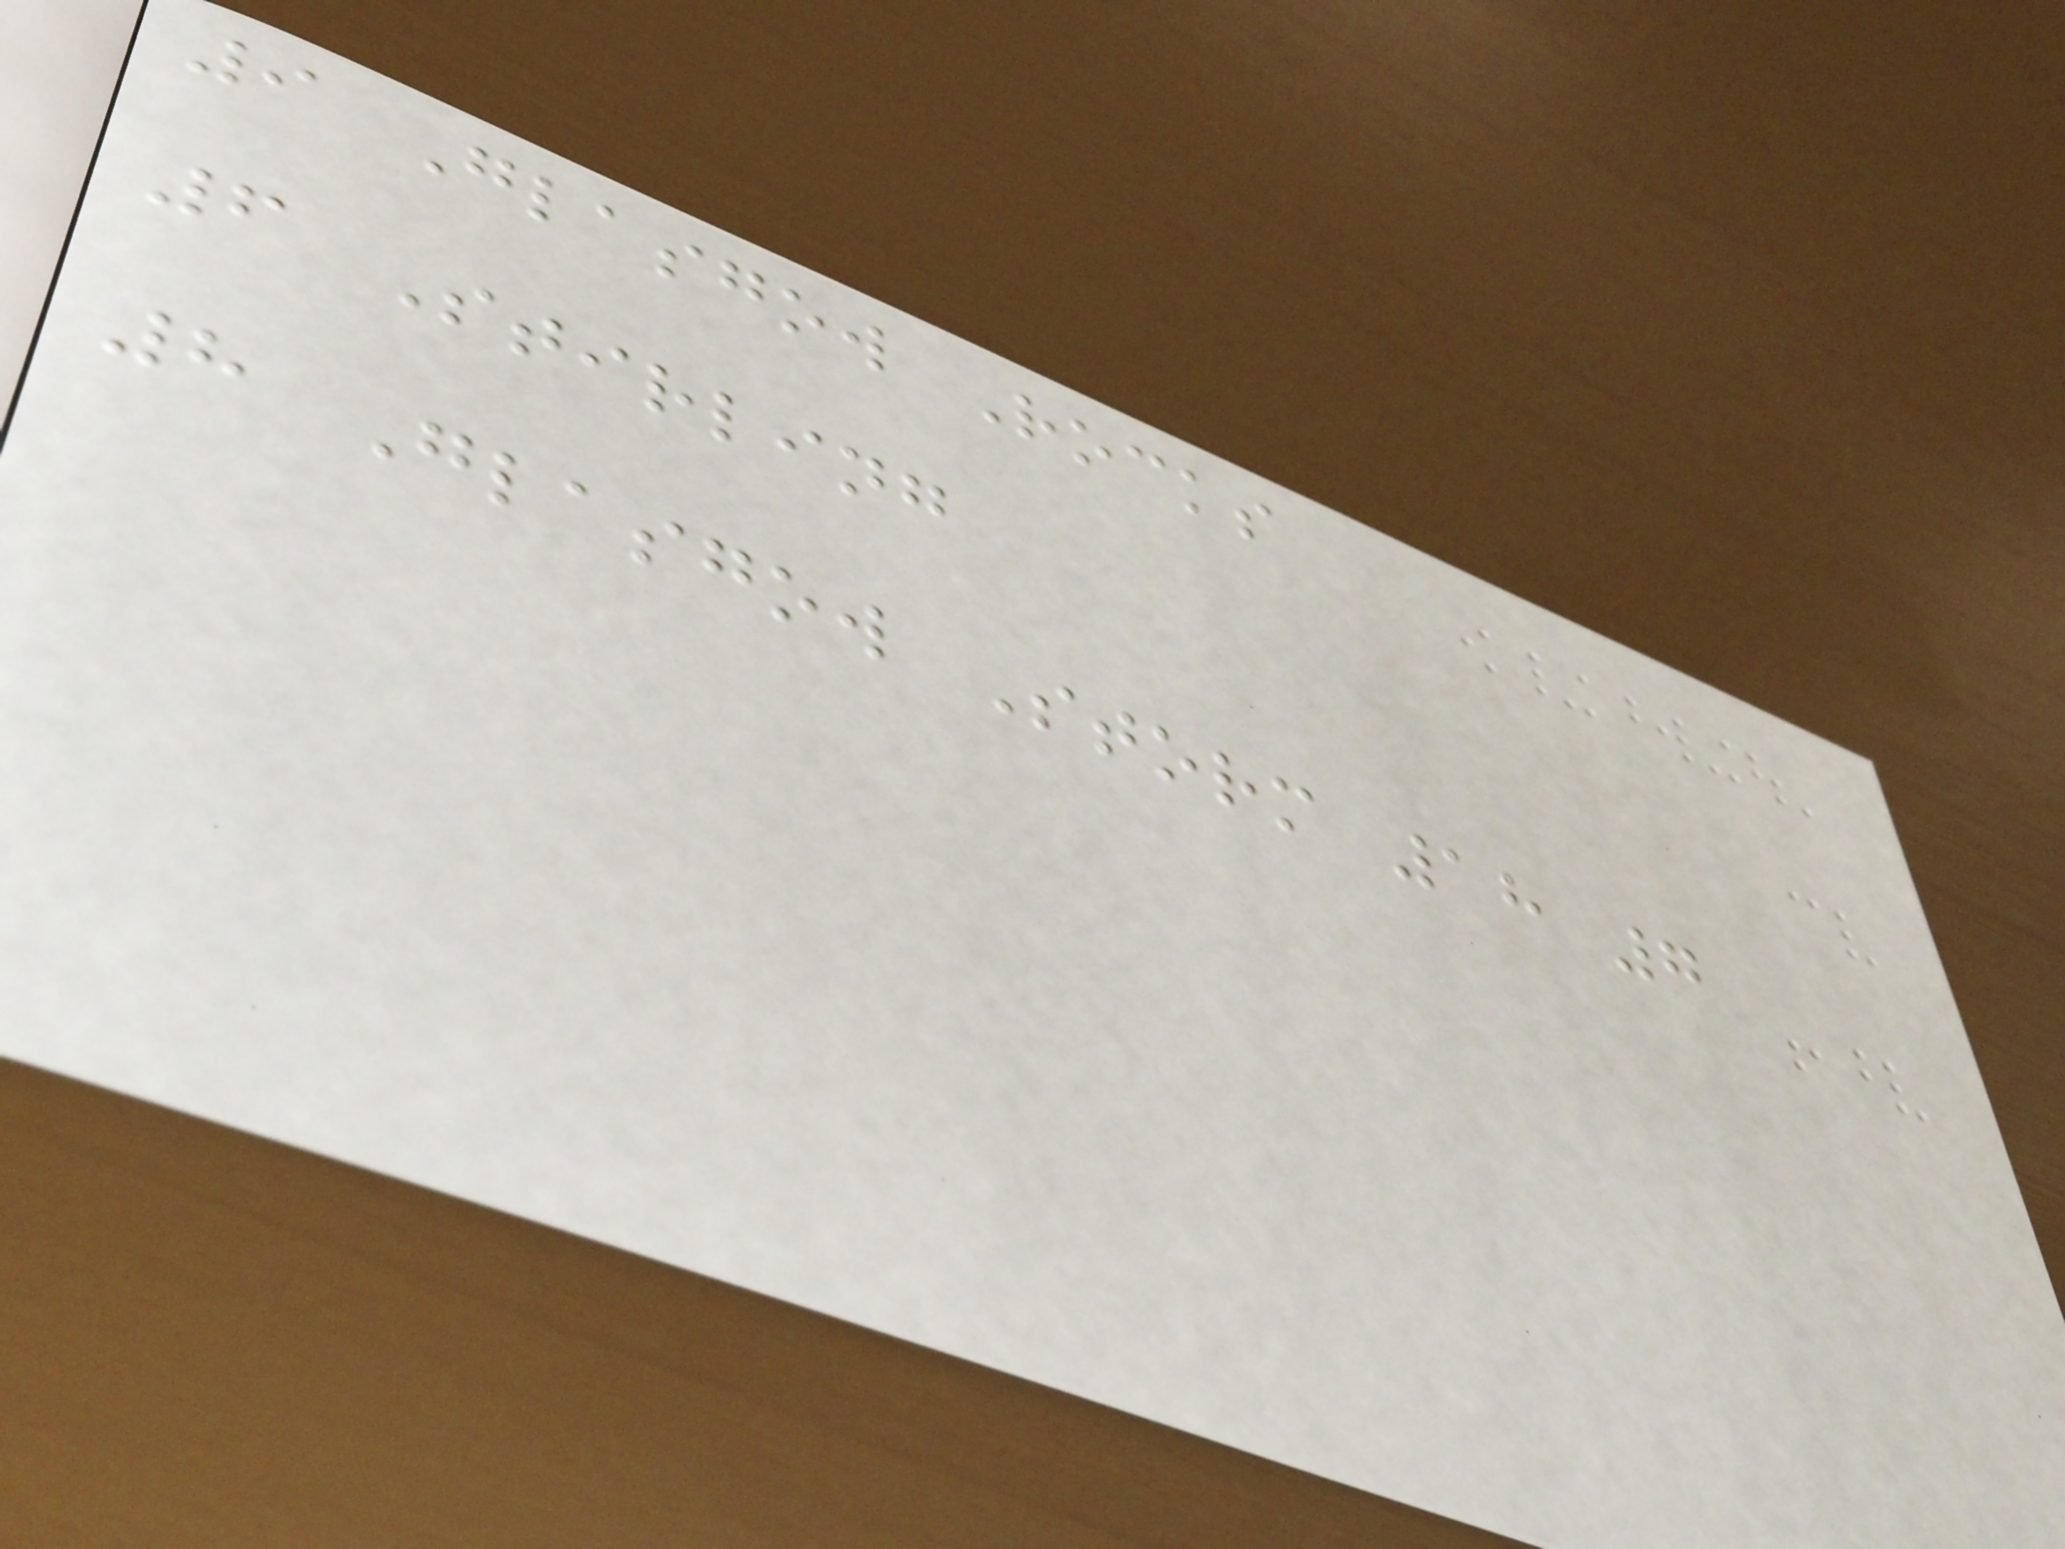9 Glasgow Rocks
6 Stirling
8 Glasgow Storm 18 7
